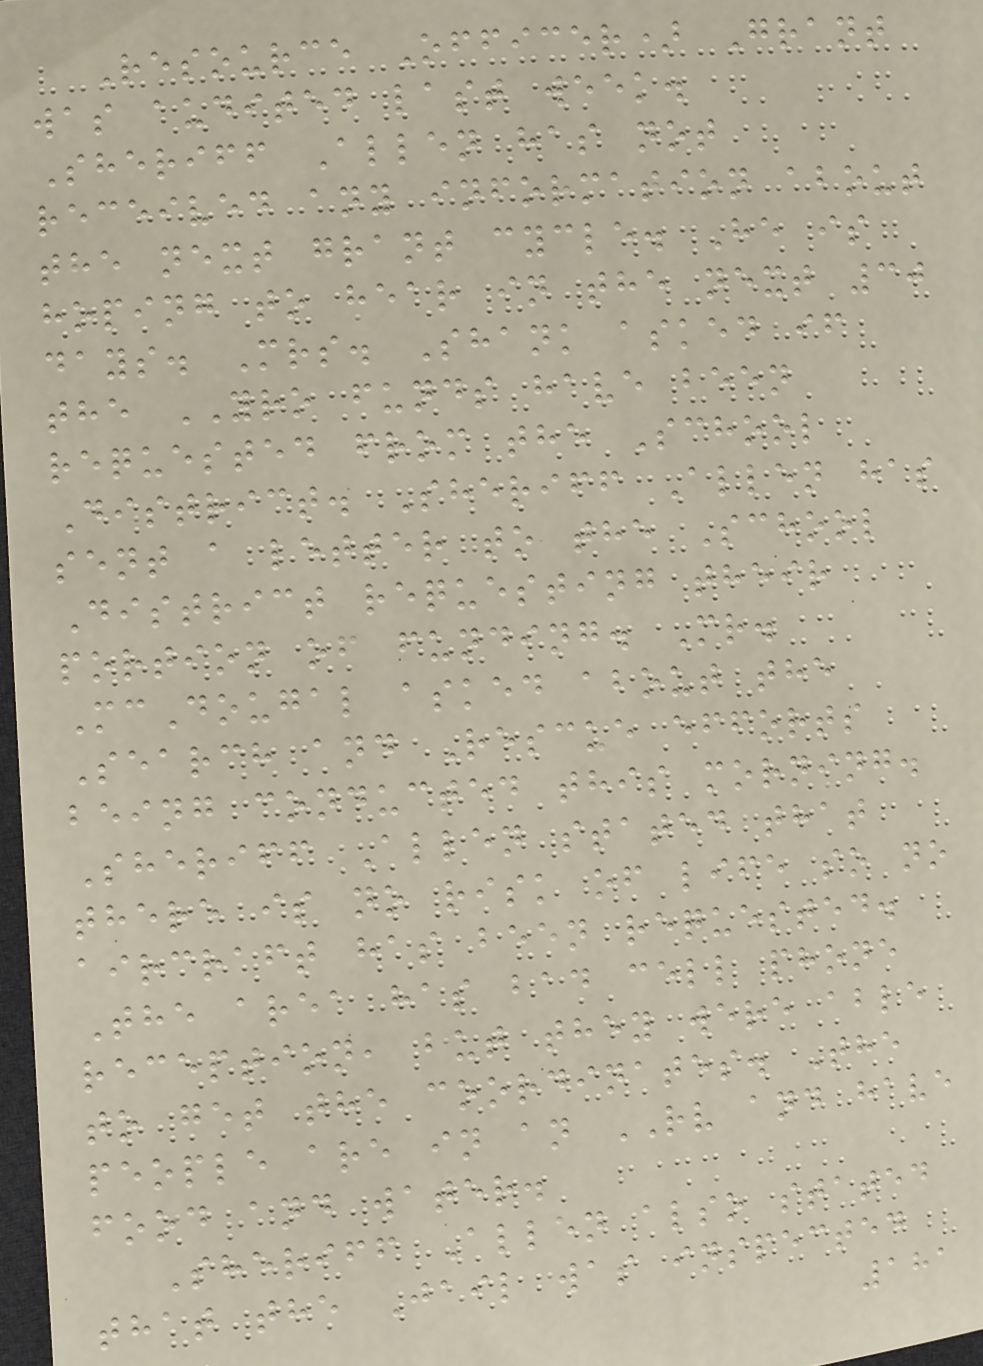Resource Officer) Grant
was audited last week.
Sheriff Allen has not
received any information about
the next grant cycle. He is
hoping to hear in the next 30
days. Mrs. Shank asked if
the YRO funds have been
requested from the School
District. Sheriff Allen has
sent a letter to the School
District requesting their
portion of funding. Mr.
McDougal asked about the
Search and Rescue efforts
being conducted this morning.
Sheriff Allen stated that
there is no risk of life so no
aircraft has been requested.
The area has bad cell phone
reception, but they were able
to get the coordinates. The
people are in an RV and have
food and water.
Sheriff Allen also stated
that the Jail was inspected
181
